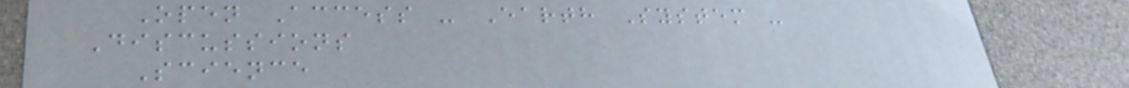Open Access - Earth System -
Discussions
Science
